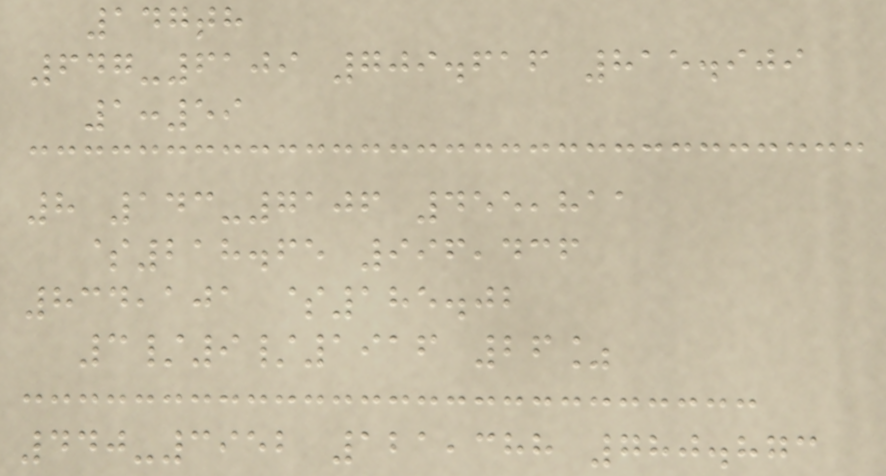147th
647-6109 709.616 815.909
1:59
8 143-7106 455,811
$218.65 996,436
834,101 $185.02
3/9/1916 26%
440-3952 121,388 780.873
